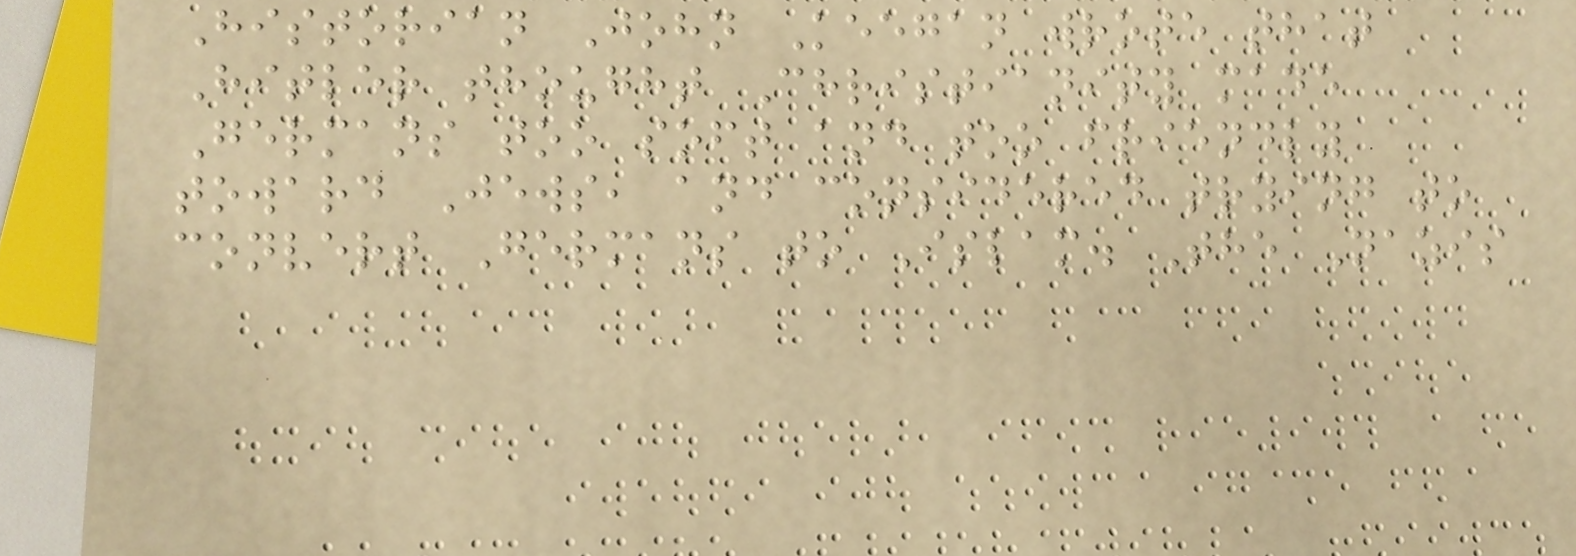Historian John Keegan wrote that
Hitler thought Christianity made
Germans too soft and too friendly
toward Jews, and considered trying to
convert Germans to Islam. The Nazis
